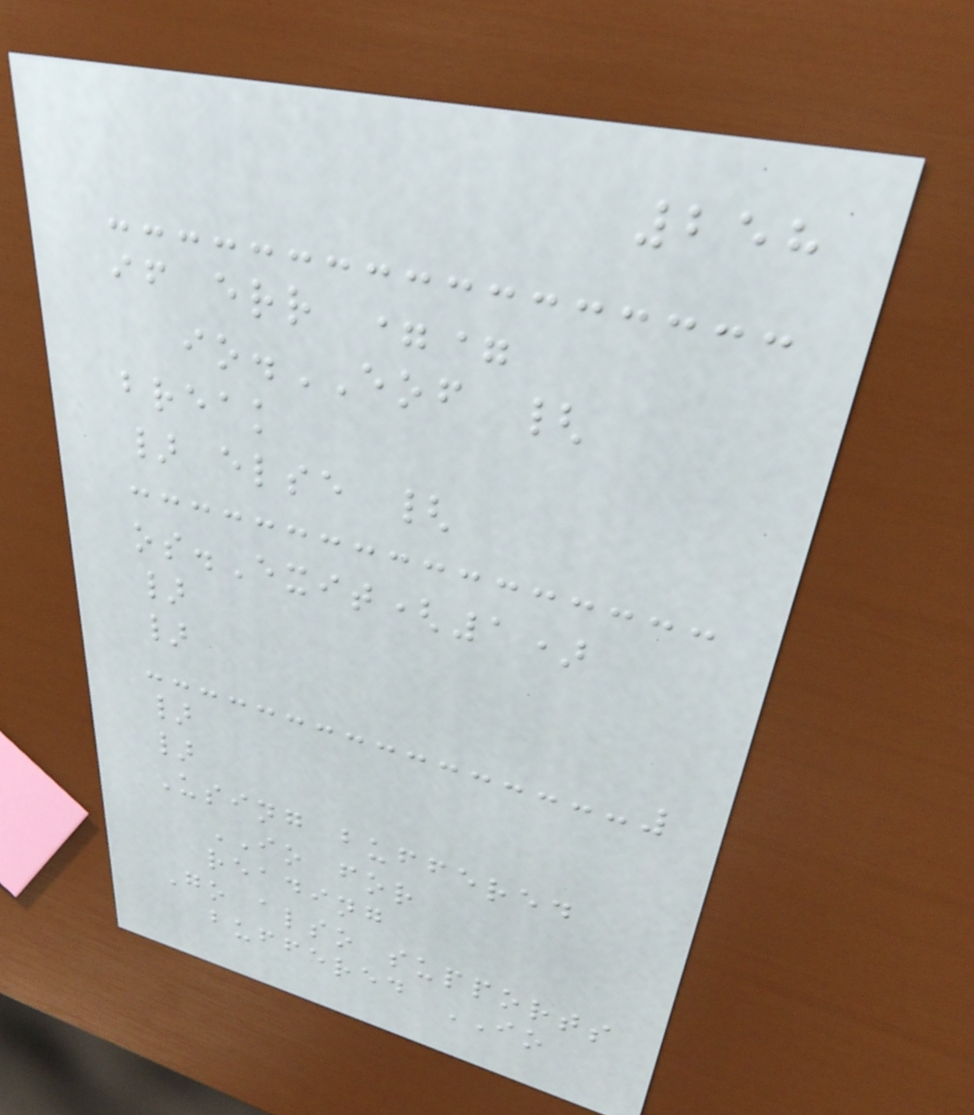258
if err ==
io.EOF {
break
} else {
os.Exit(1)
}
}
}
}
Using buffered
IO for
reading
Go also supports
buffered IO
